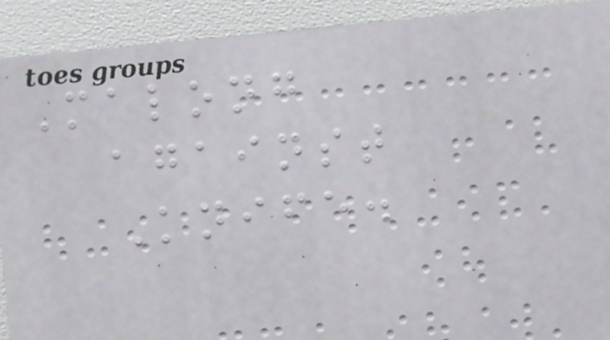Malong
against
Knife.
